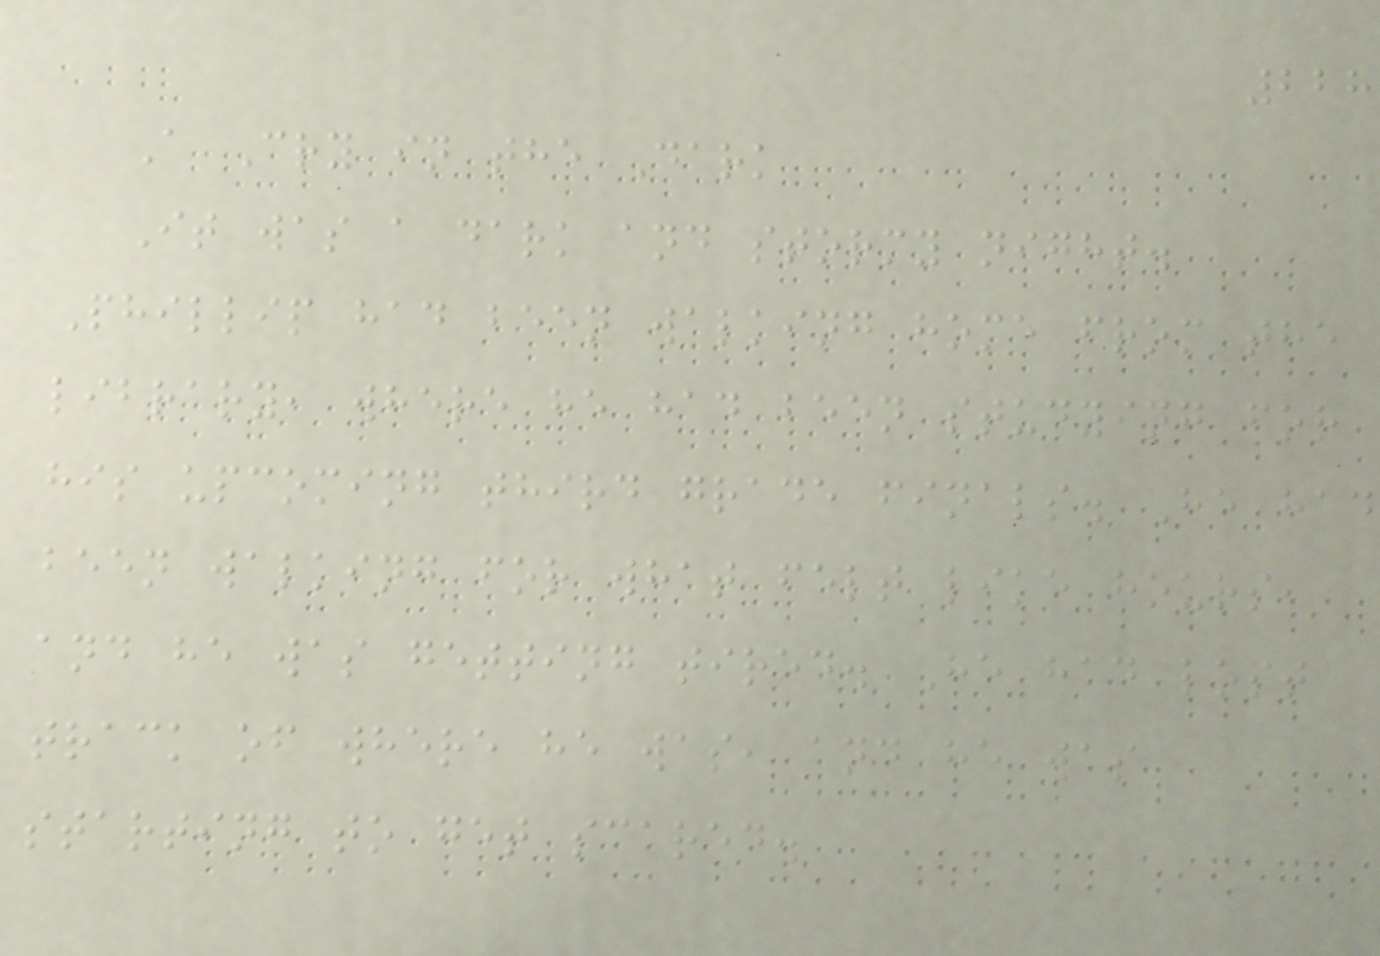228
A Cry in the Dark
It was a dark and stormy night.
Phillip had been walking home from the
library, where he had been studying for
his upcoming third grade finals. He had
been walking for what felt like hours,
and he was getting tired. He had lost
track of where he was, and he was
starting to get scared.
